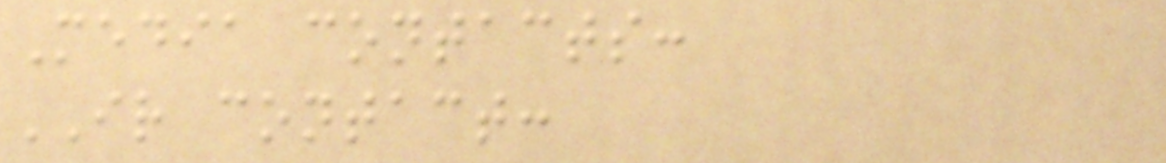Media contacts:
IR contact:
